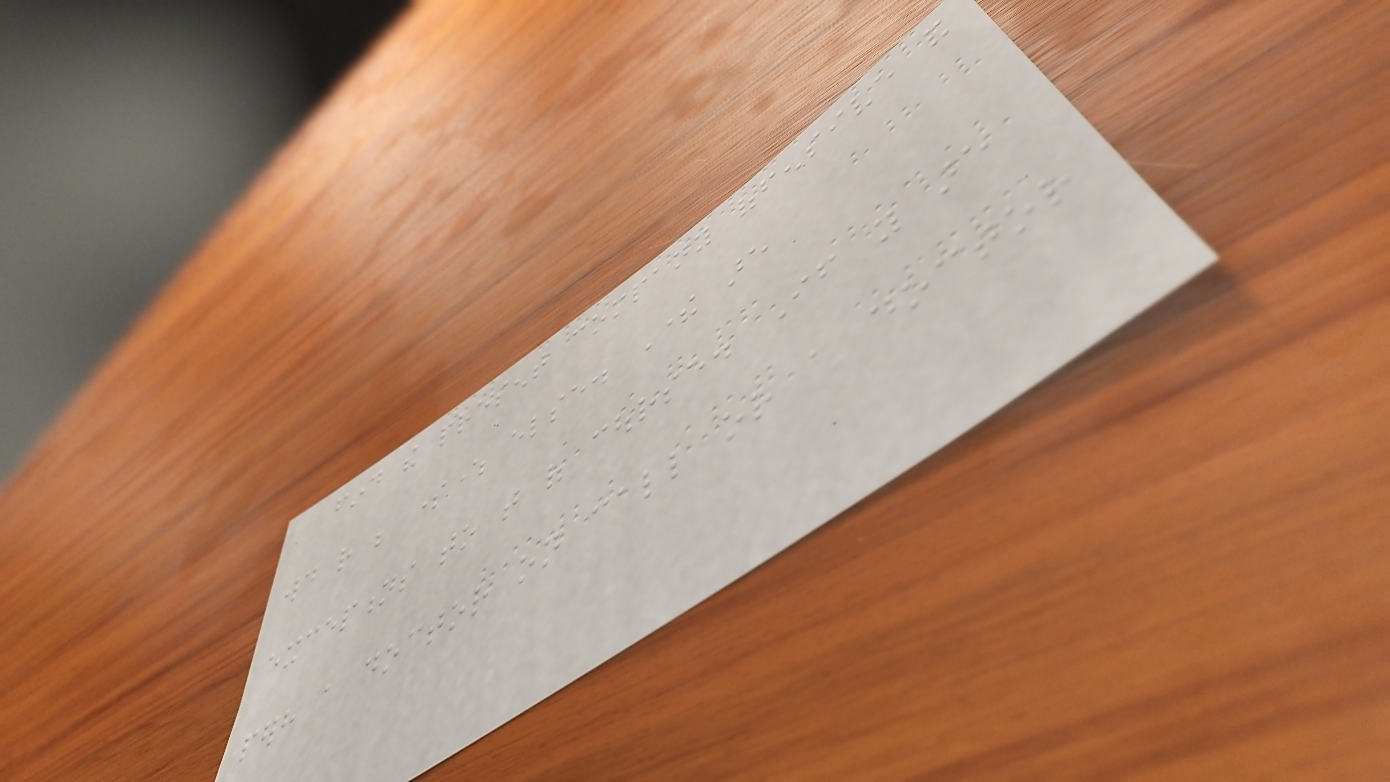find the present company offensive and
would rather be somewhere else. There are
exceptions to that of course. If you are
perhaps a doctor on call or a doctor
